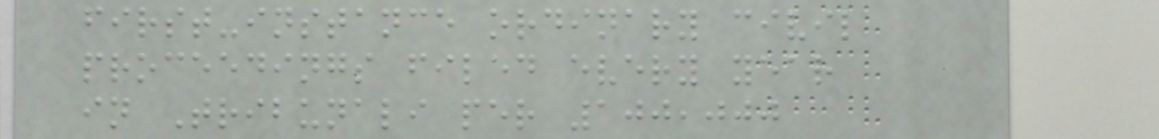first-instance ordinary civil
proceedings filed every year
in Tribunali per 100,000
